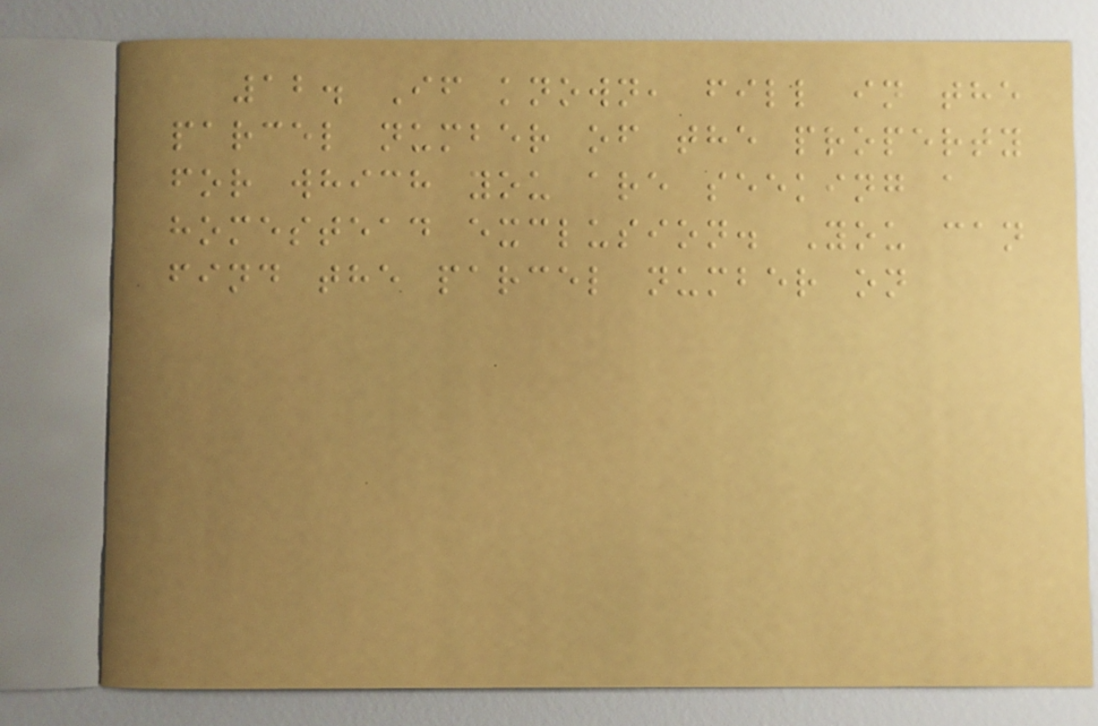12. If known, fill in the
parcel number of the property
for which you are seeking a
homestead exclusion. You can
find the parcel number on
